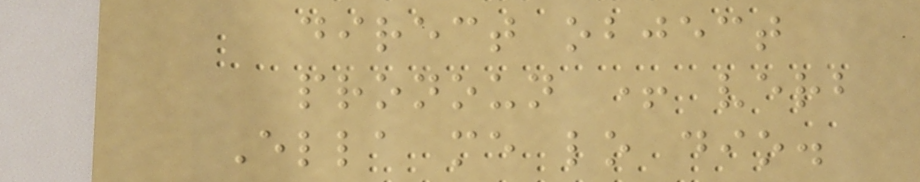direct object
pronoun + verb
Ella me lo dio.
